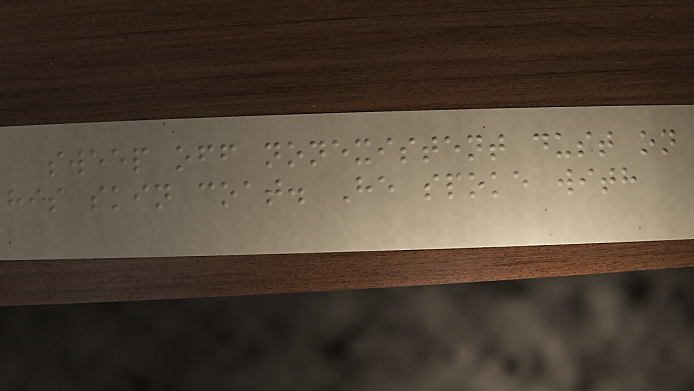sweep off nonexistent dust on
his skin coat. He spoke with
